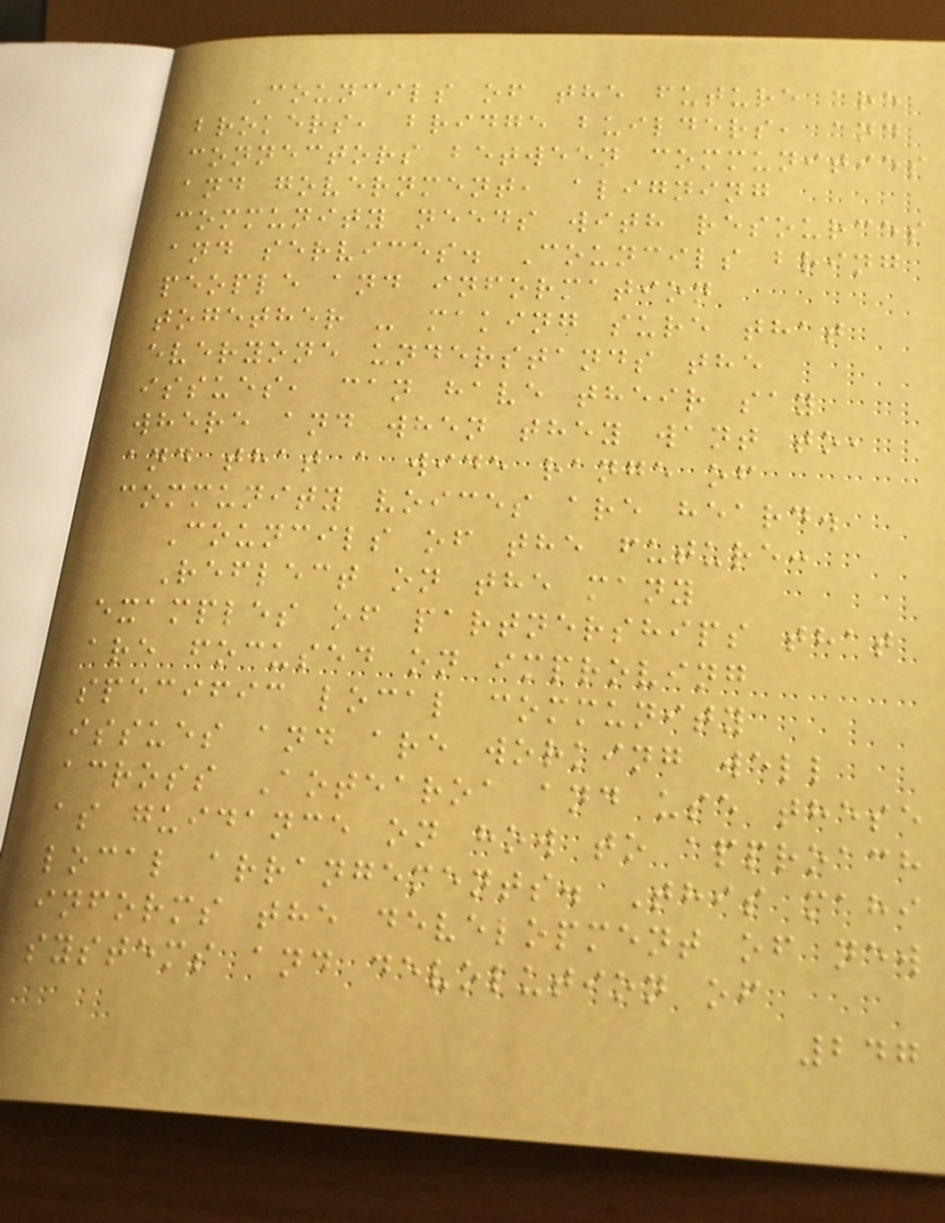Councils of the future are
brokers, bridge builders, and
connectors between communities
and government, aligning
community needs with resources
and services. Councils bring
people and information
together - making sure that
everyone understands the
issues, can have their say
where and when they want to,
and that a wide range of
community voices are heard.
Councils of the future:
Reflect on the many
examples of partnerships that
are focused on improving
specific local community
issues and are working well
across Aotearoa and use these
as guidance on how to approach
local arrangements. This mahi
informs the development of new
systems and devolution of
247
